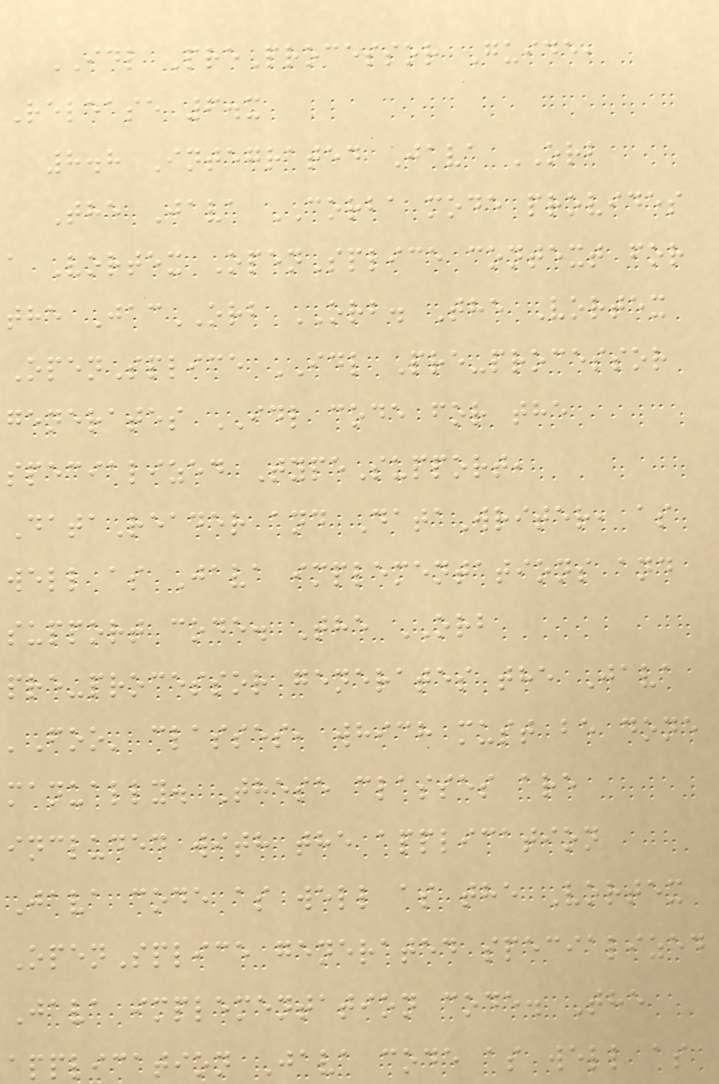IDL PreProcessor Guide,
Release 6.x
8.8 Integrated Java ORB
The Java CORBA mode provides
a Vortex OpenSplice context for
the JacORB ORB. The Vortex
OpenSplice IDL Pre-processor
generates IDL code for the
specialized TypeSupport,
DataReader and DataWriter, as
well as Java implementations and
support code. The ORB
pre-processor generates the Java
'Foo' classes, which must be done
manually. These classes are
included with the application
Java code as well as the Vortex
OpenSplice generated specialized
Java implementation code. The
application Java code as well as
